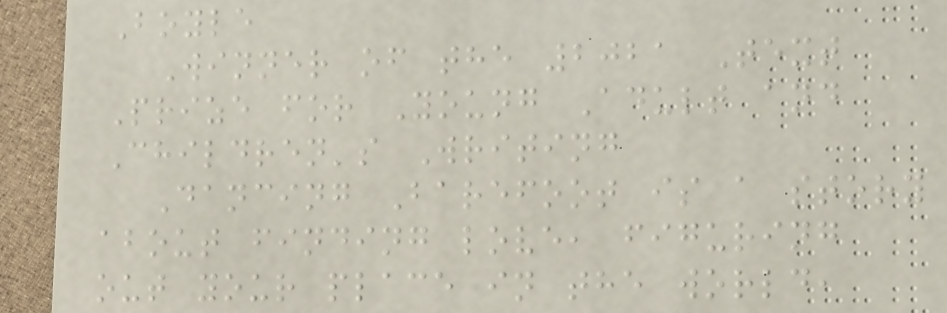Boyle
Winner of the 2021 Text
Prize for Young Adult and
Children's Writing
Dancing Barefoot is a story
about finding love, figuring
out your place in the world,
